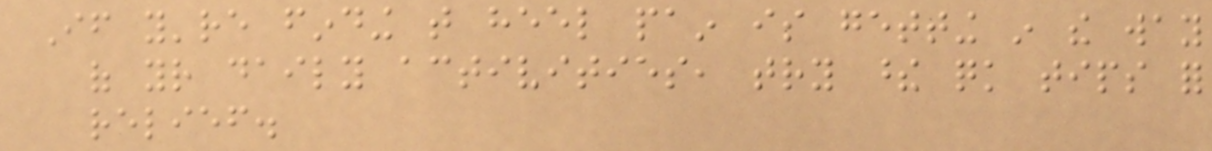If you're finding that heel pain is getting in the way
of your daily activities, try these quick tips for
relief.
